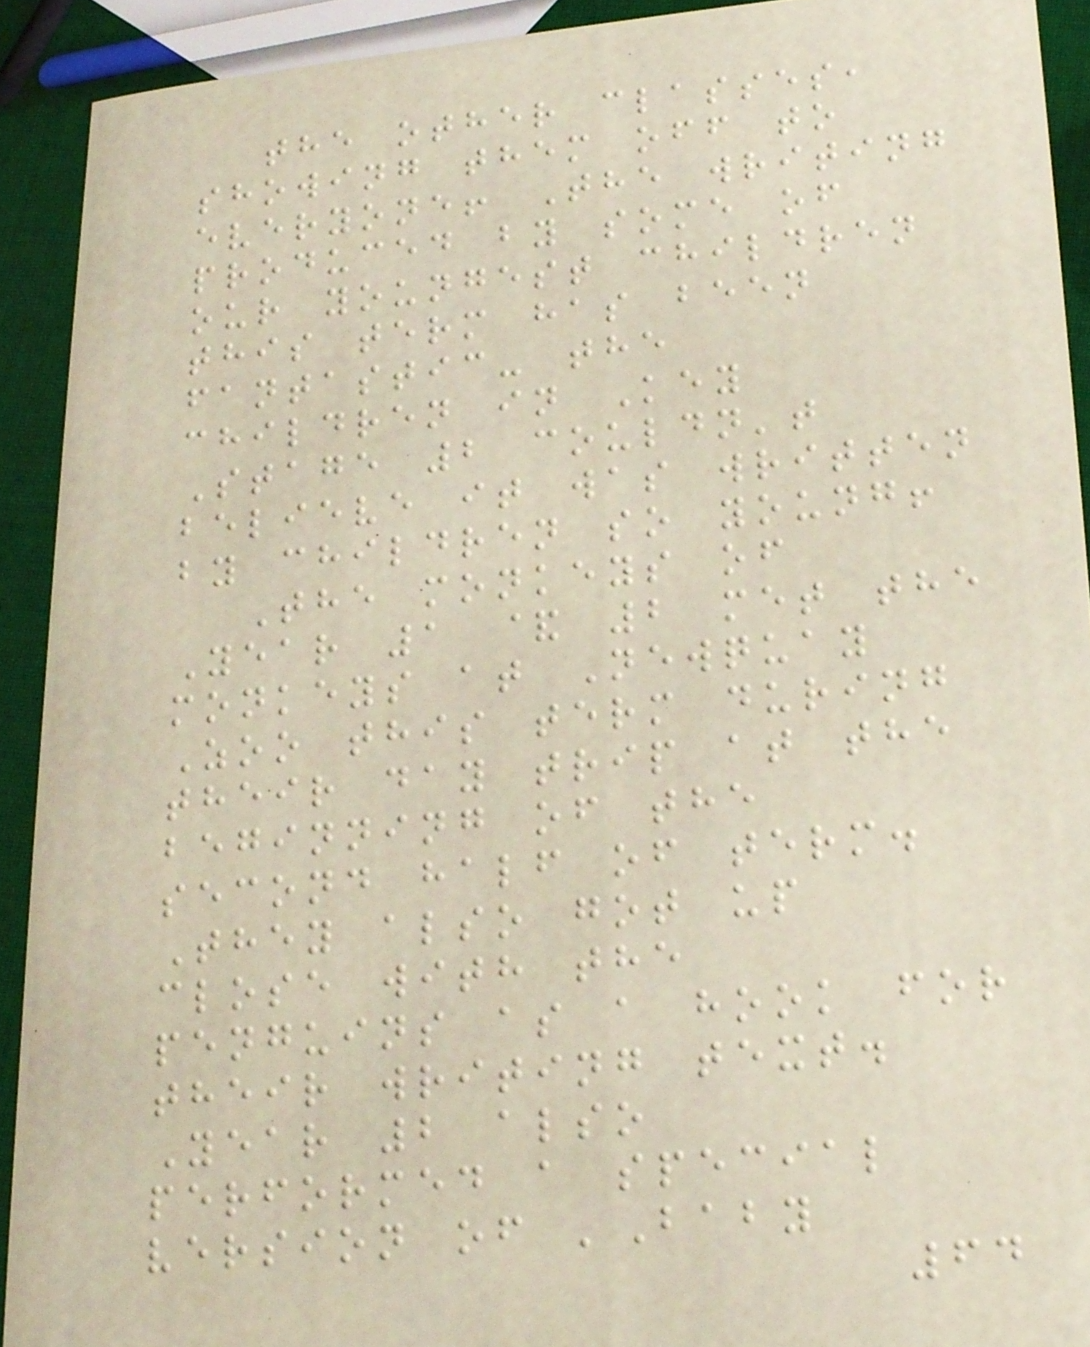the other classes,
showing them off to
everyone! The writing
produced by some of
our youngest children
this term has been
fantastic- the
children in Key
Stage 2 couldn't
believe it was written
by children so young!
The monkeys of
Year 1 & 2 met the
monkeys at Newquay
Zoo this term during
their day trip at the
beginning of the
second half of term.
They also got up
close with the
penguins as a hook for
their writing text.
Year 2 also
performed a special
version of 'Baby
64
